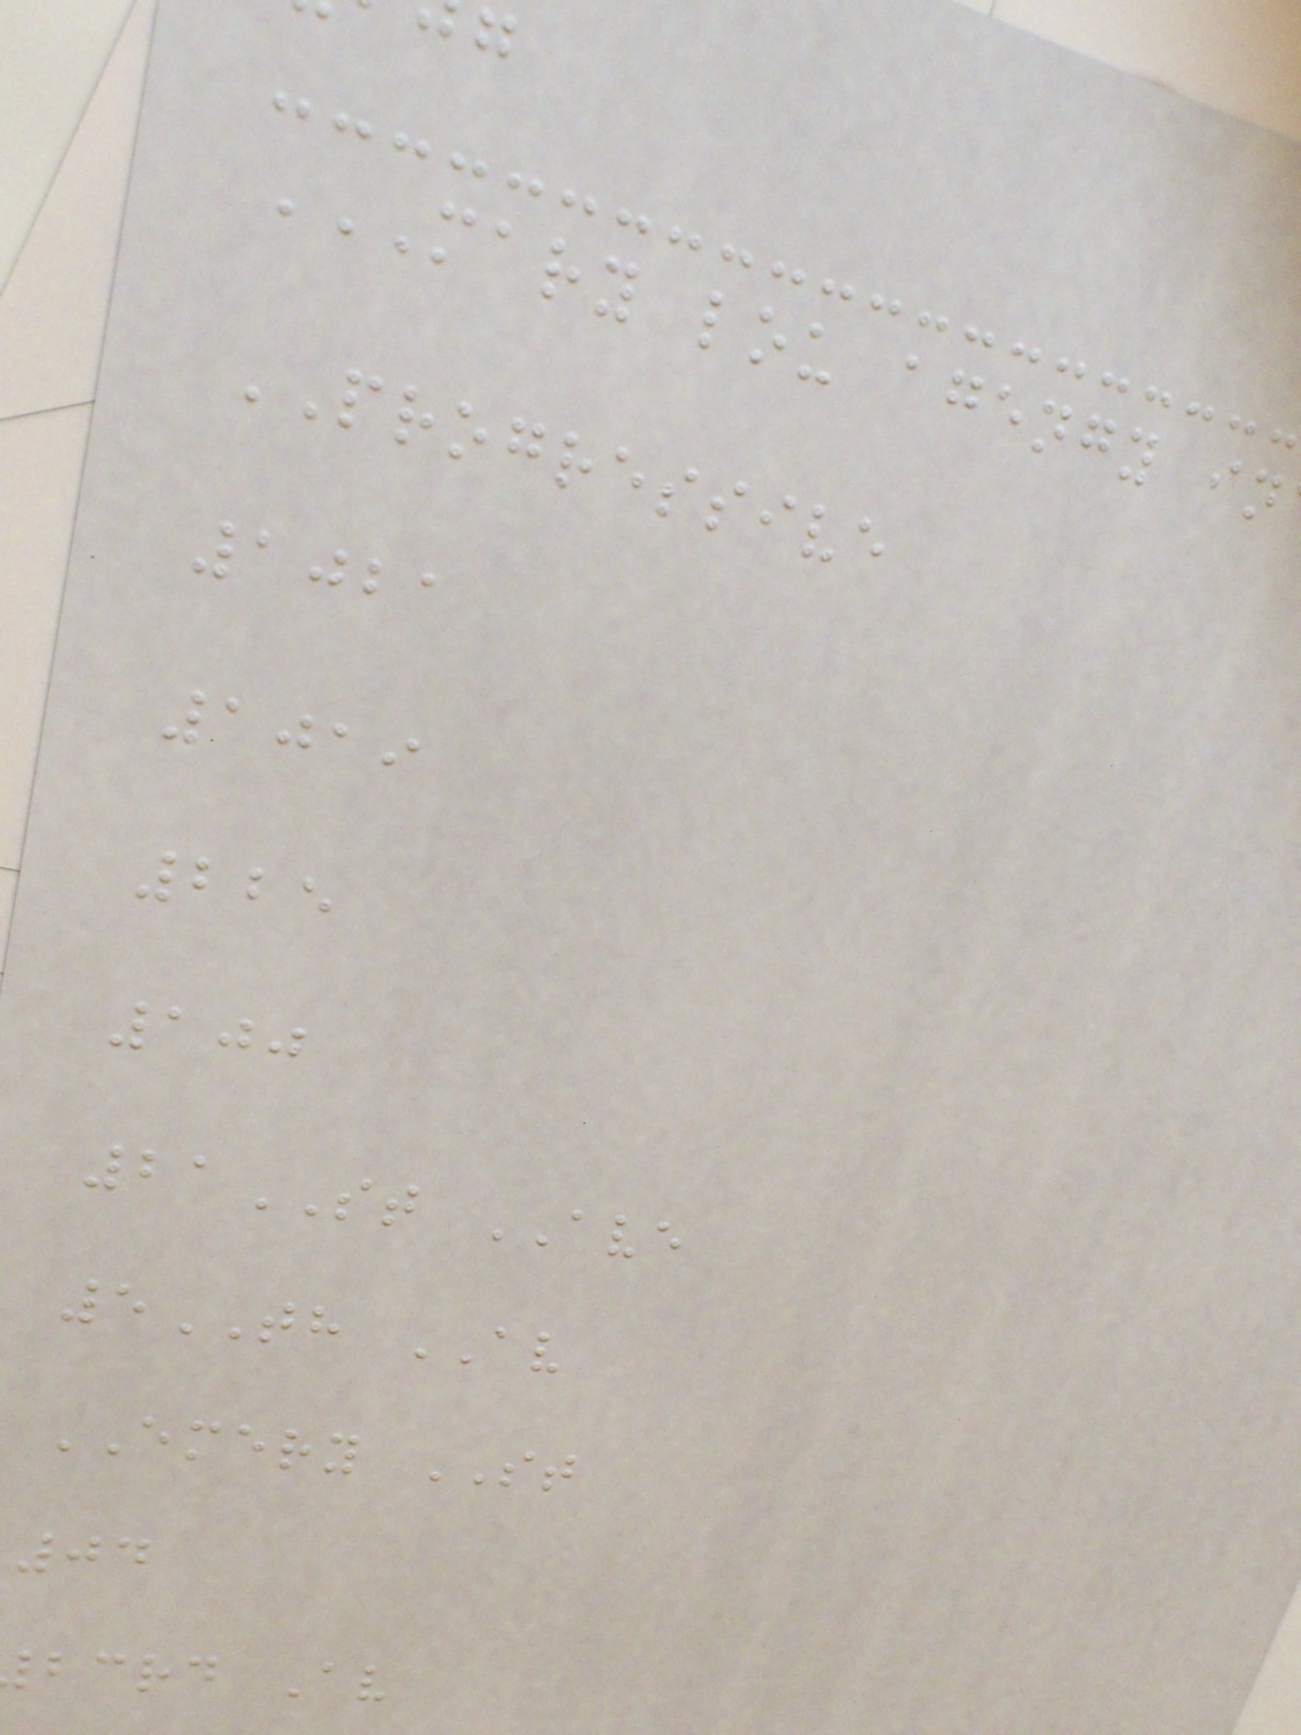PROGRESSIVE
1021
1019
225
100
21ST AVE
5TH AV
EMERY ST
04
bcrd Av
